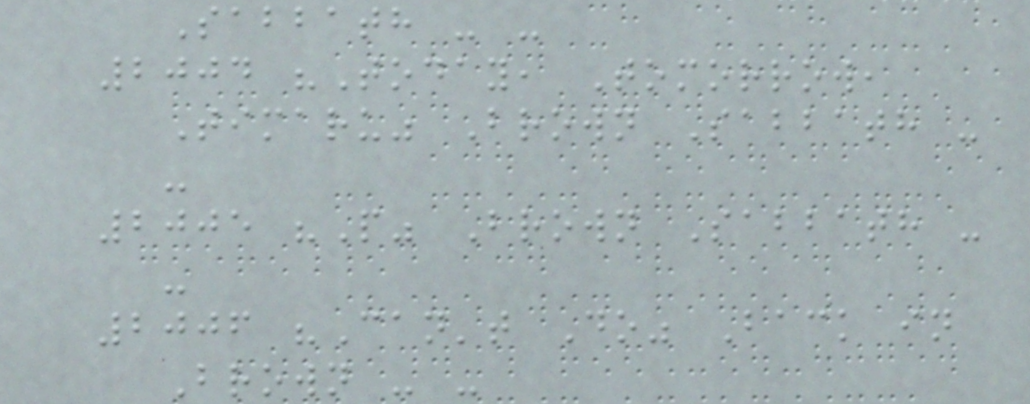Sabbath - -
2004 "Today, Tomorrow,
Timaru" Brown Sabbath -
-
2005 "P" Brown Sabbath -
-
2006 "Can't Do" Back in
Brown - -
